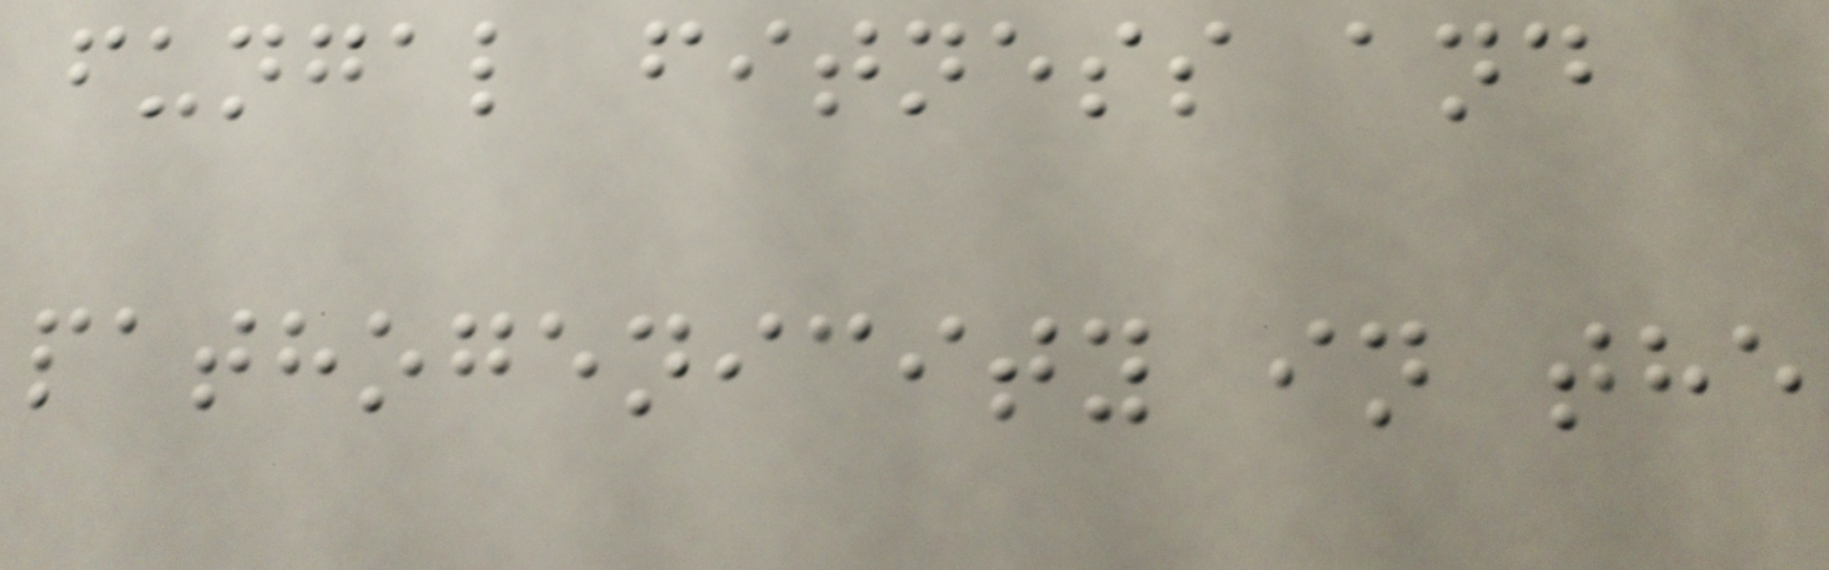fungal fitness and
pathogenicity in the
